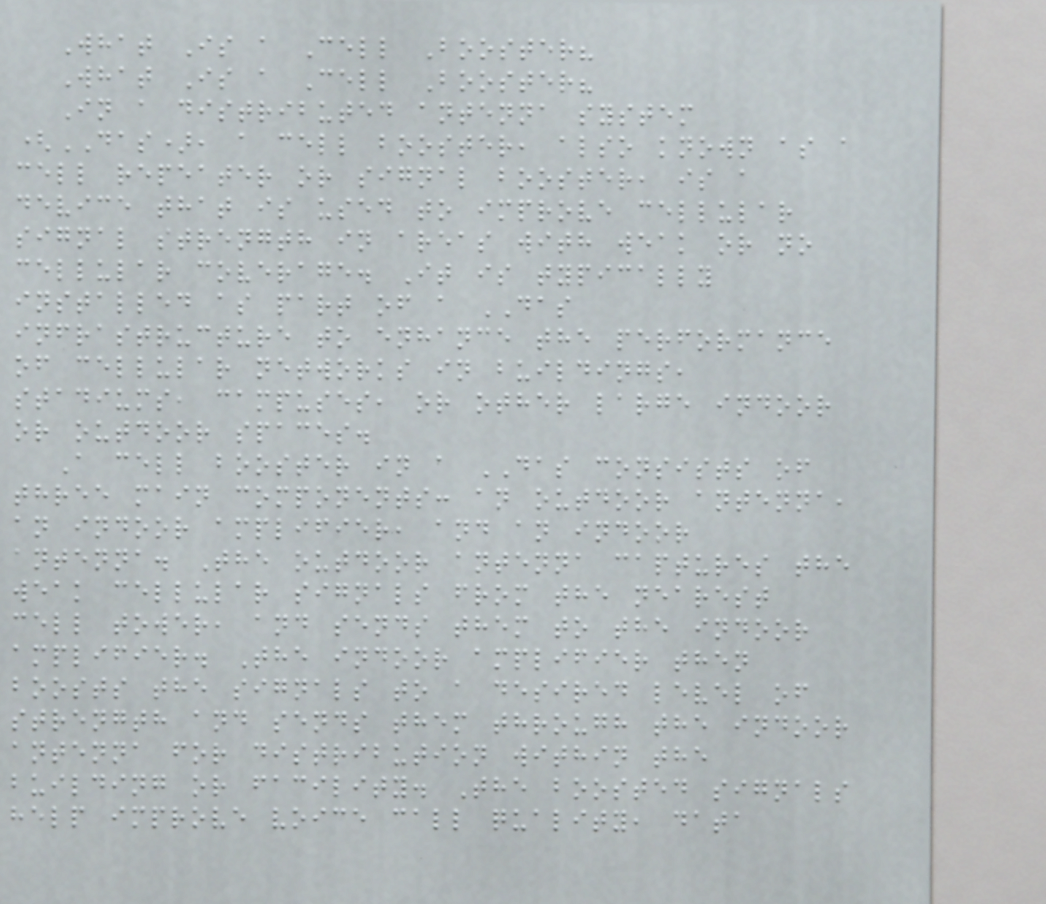What Is a Cell Booster?
What Is a Cell Booster?
In a distributed antenna system
(DAS), a cell booster, also known as a
cell repeater or signal booster, is a
device that is used to improve cellular
signal strength in areas with weak or no
cellular coverage. It is typically
installed as part of a DAS
infrastructure to enhance the performance
of cellular networks in buildings,
stadiums, campuses, or other large indoor
or outdoor spaces.
A cell booster in a DAS consists of
three main components: an outdoor antenna,
an indoor amplifier, and an indoor
antenna. The outdoor antenna captures the
weak cellular signals from the nearest
cell tower, and sends them to the indoor
amplifier. The indoor amplifier then
boosts the signals to a desired level of
strength and sends them through the indoor
antenna for distribution within the
building or facility. The boosted signals
help improve voice call quality, data
